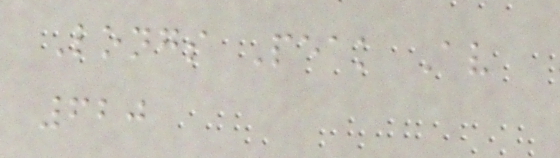Longs Peak Av
620
